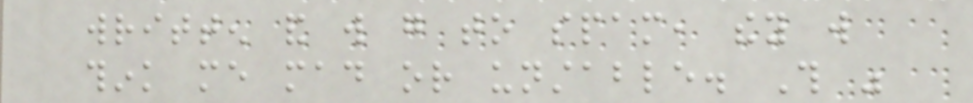written and will go to spam, they will
think me mad or unstable. This was
